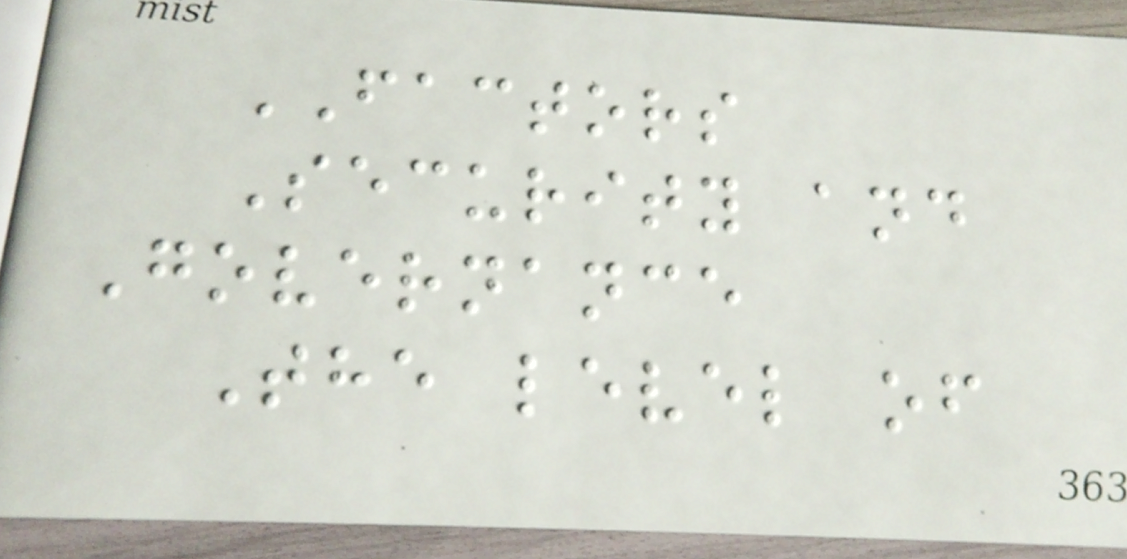FACTORS
Security and
Governance
The level of
